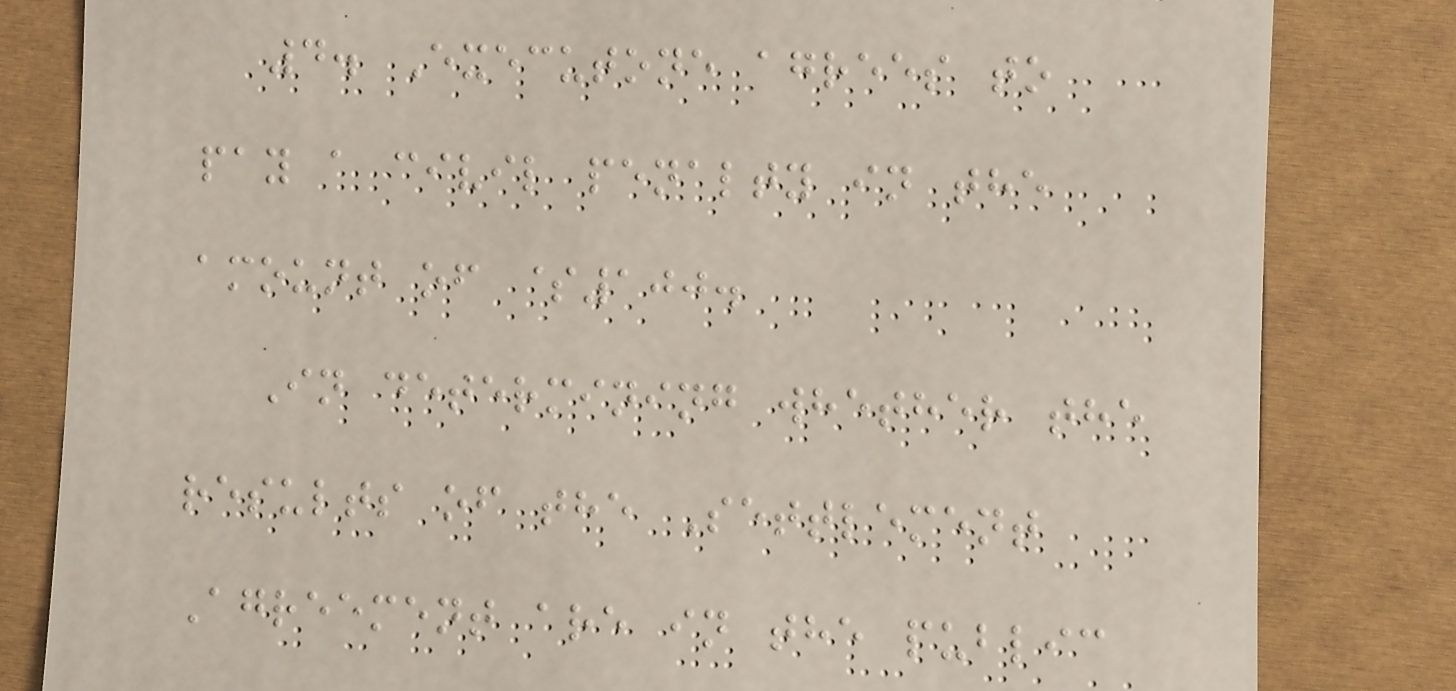4. Executone agrees to
pay a civil penalty in the
amount of $100.
In determining whether the
results of the Settlement
Agreement are in the public
